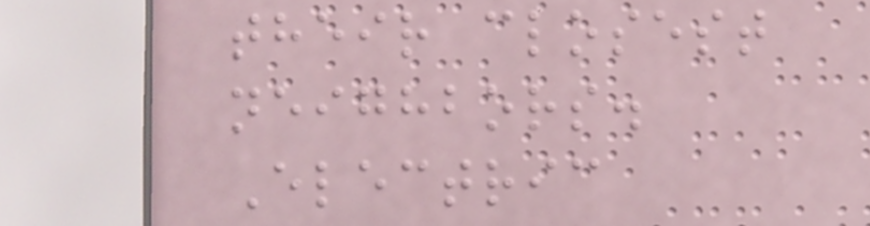their closest
neighbors.
Electric
